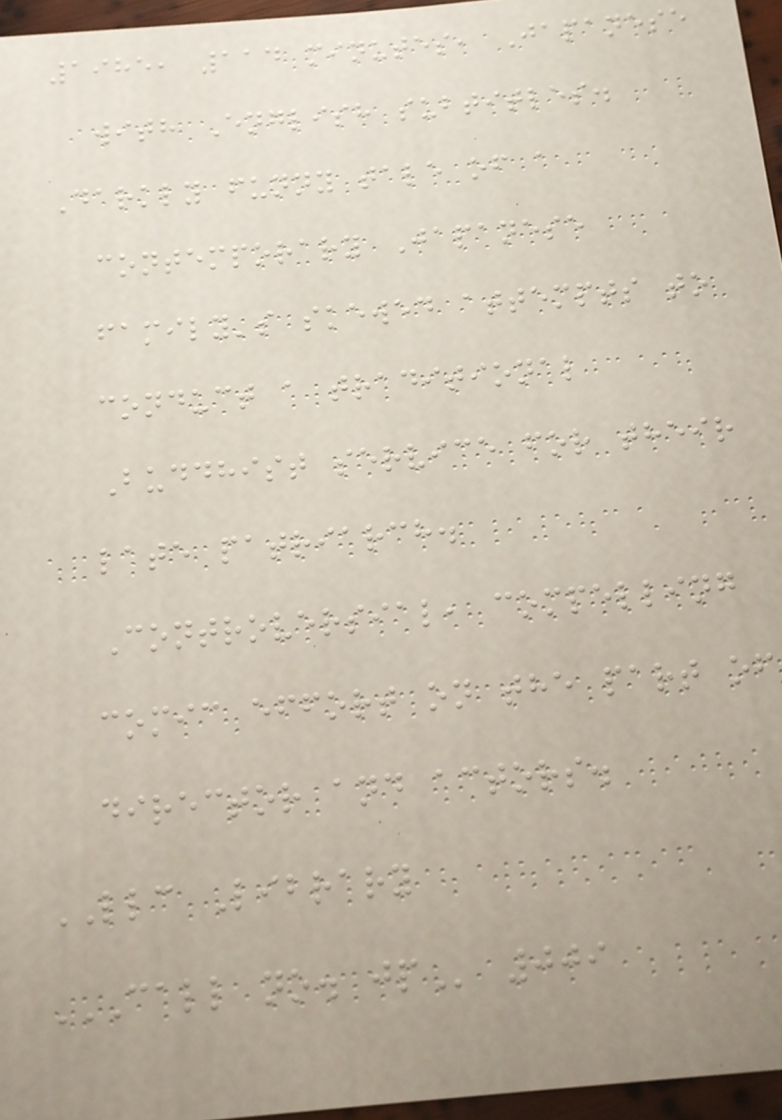1985, 114 minutes, Japanese
with English subtitles.
Darkly funny tale of a
contemporary Japanese
family's skewed attempts to
conduct a traditional
Buddhist service for their
late patriarch.
Controversial, compelling
comic effort on the part of
director and actors.
LLC Library
CALL NO. JP 009
